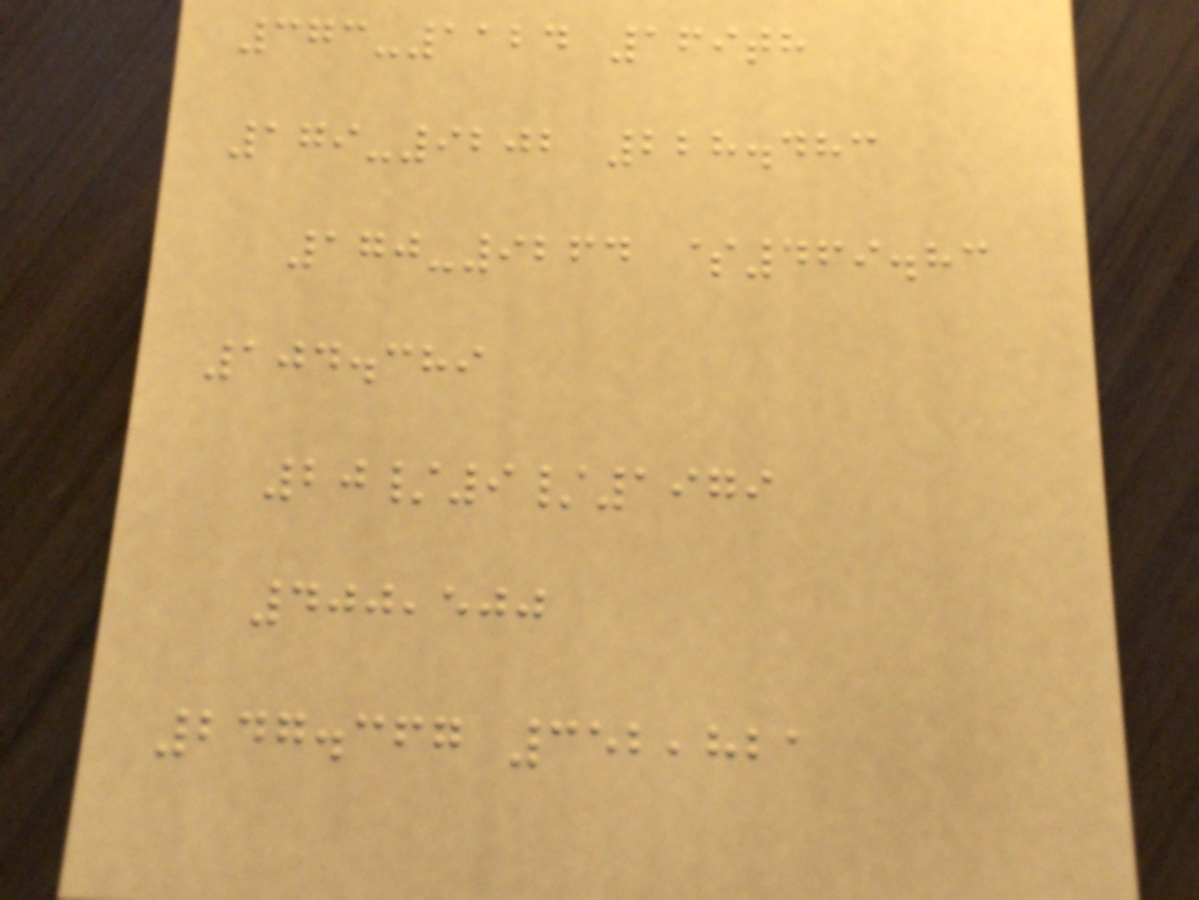373-1124 169th
179-9202 228.483
170-9264 $469.83
104.389
20/9/1979
400,500
247.367 352,821
